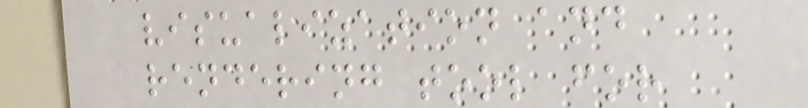visualization and
rendering tool for
